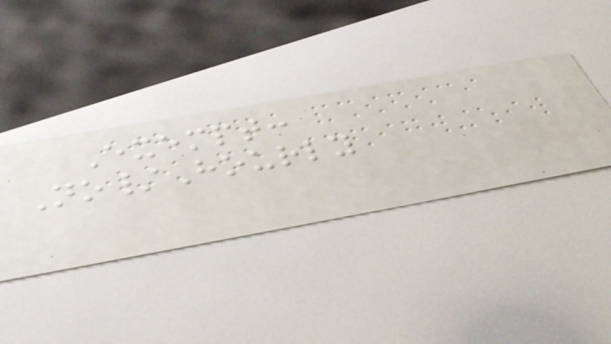Exempt:
No/Hourly
